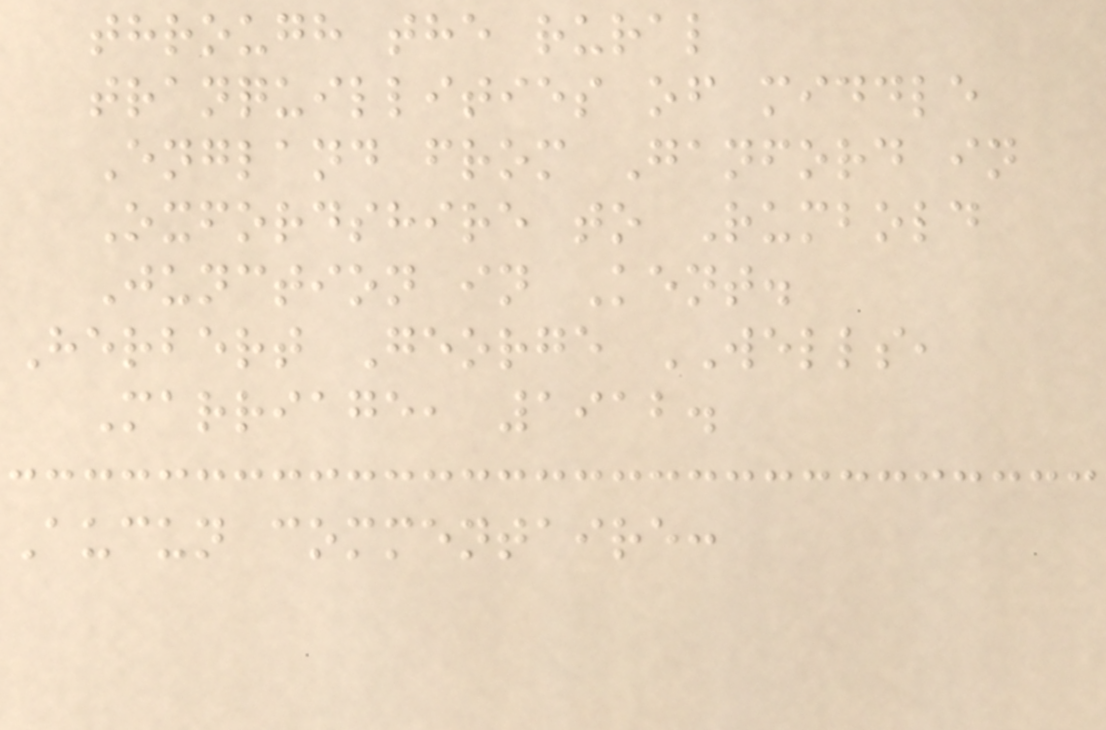through the rural
tranquillities of middle
England from Ganford in
Oxfordshire to Rumbold
Junction in Kent.
Herbert George WELLS,
Marriage, 1912.
Aucun commentaire:
